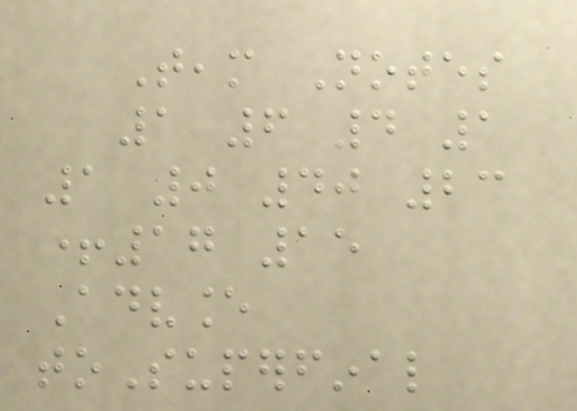Team Notes
1 6 4 1
1 0 40 23
+17 15
Advance
toSuperfinal
